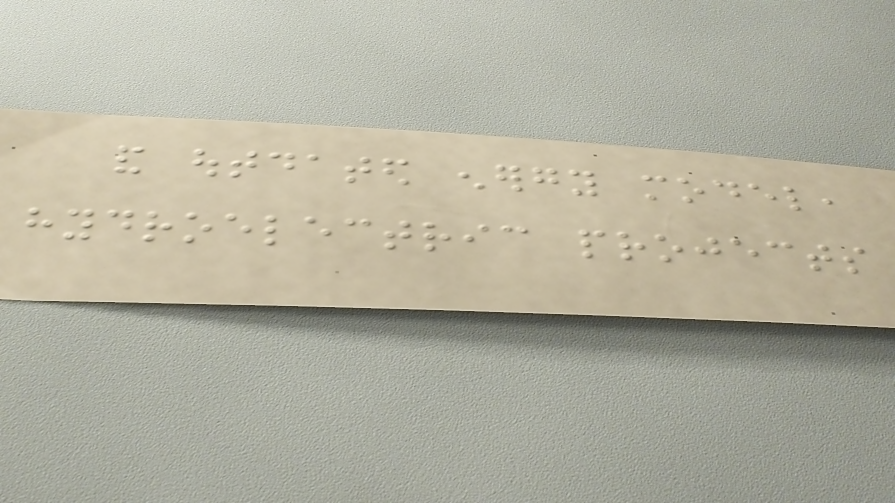and outdated energy model,
hydroelectric projects
